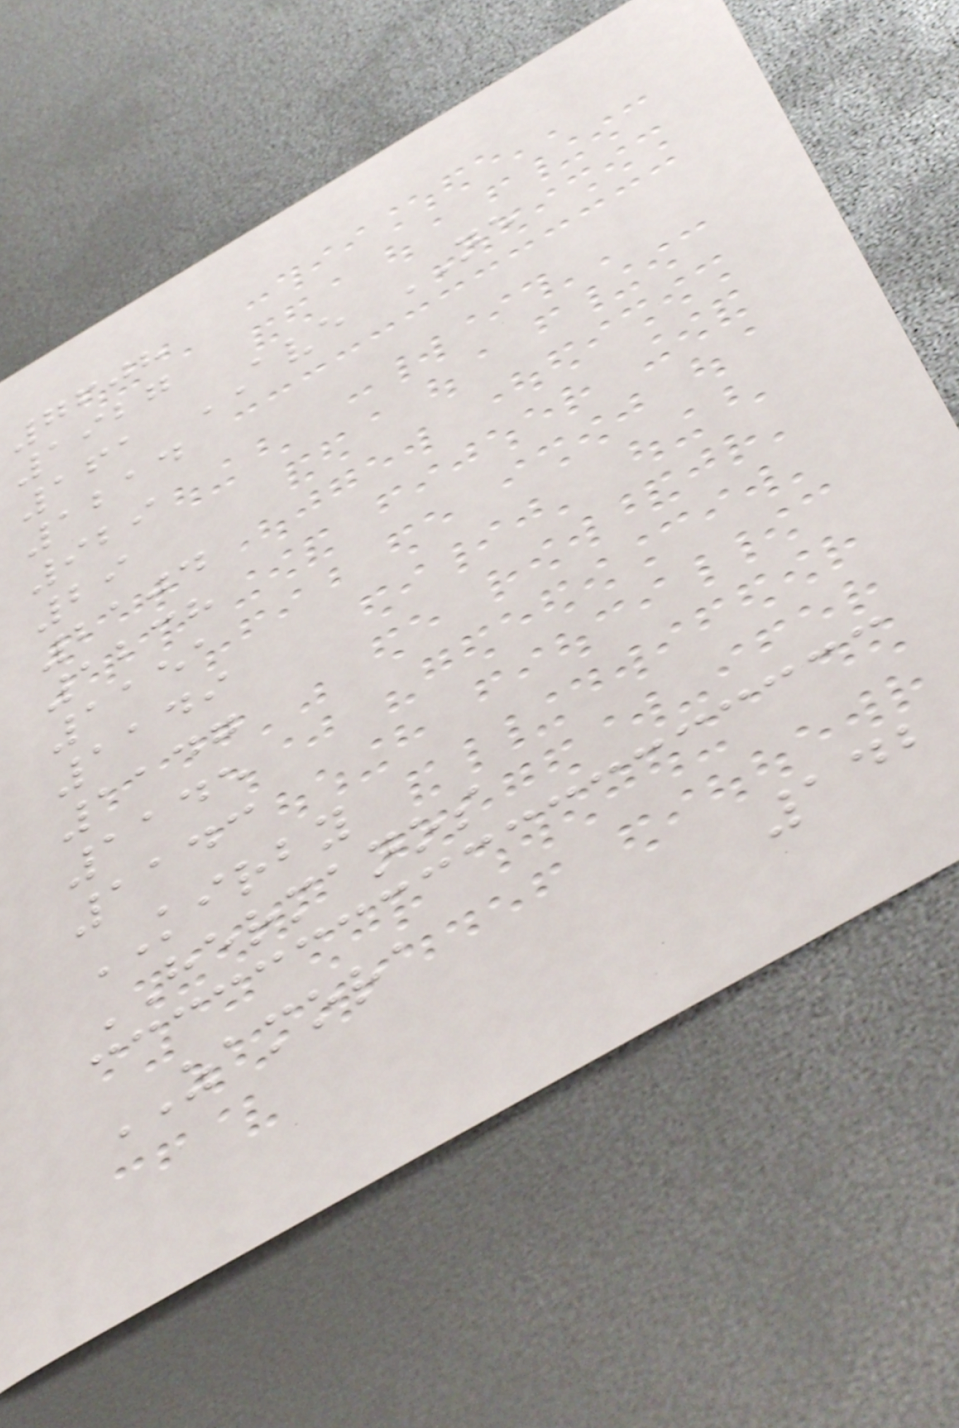7608
1927
161 AVE NE
1214
929
29
2104
1238
1151
1149
1147
1145
1143
KIRBY
HERMANOS
ZAMORA
142
